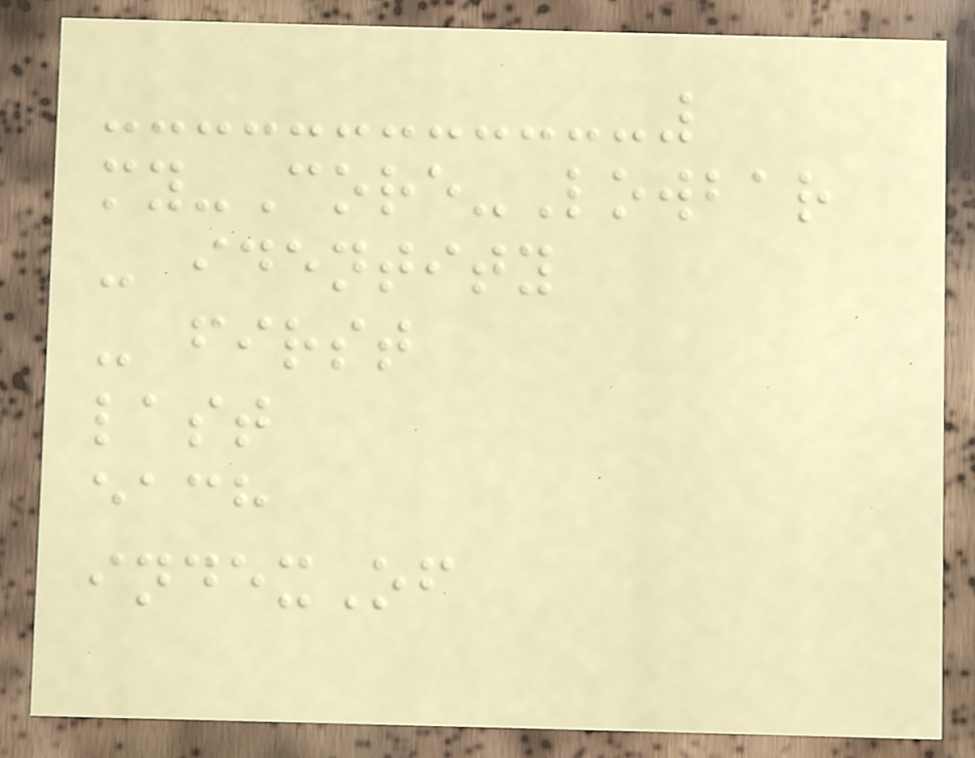my-Core-Lowbar
- identity
- first
last
each
indexOf
